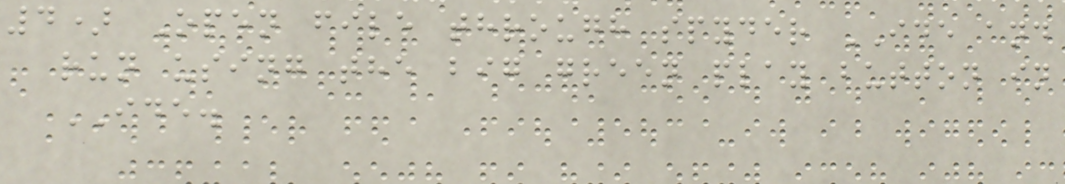4) Open file through spyder IDE and
run using the big green play button in
IDE.
